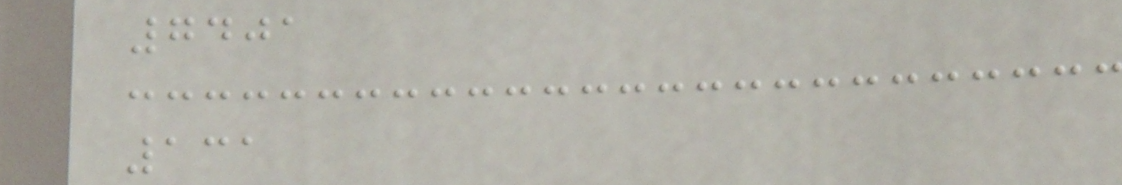7401
131
